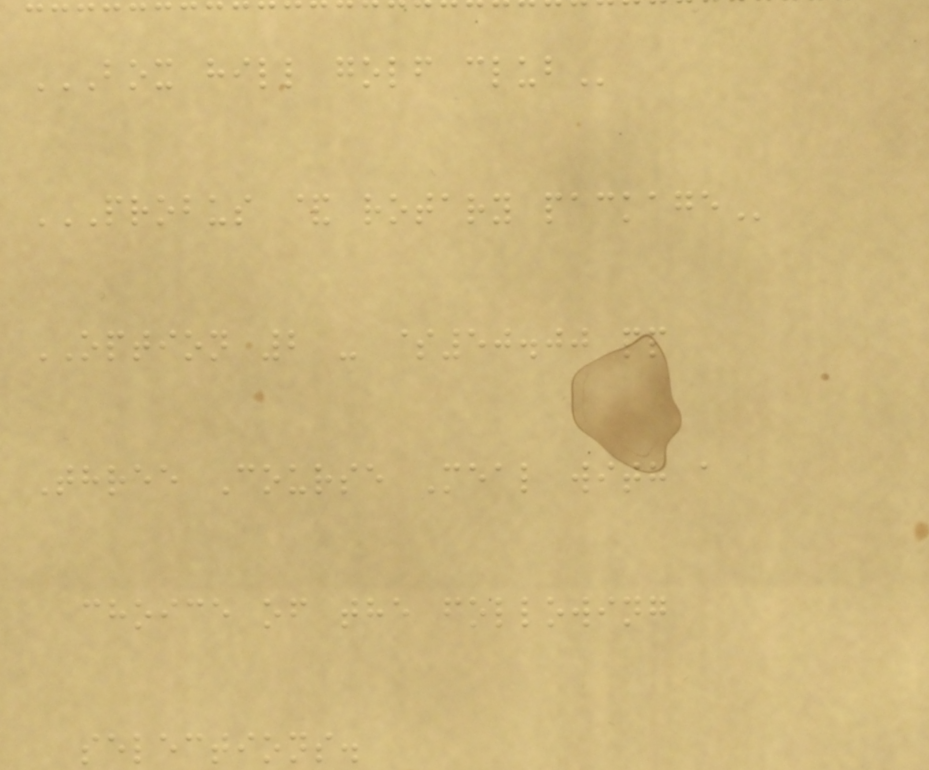BOX HILL GOLF CLUB
PROBUS & ROTARY PACKAGE
OPTION 2 - $50.00 pp
Three Course Meal with a
choice of the following
selections.
